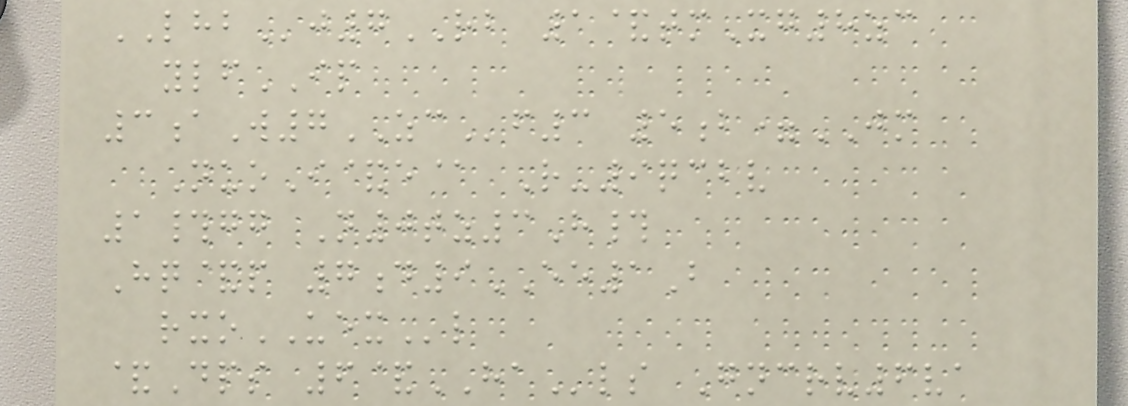LHBj7RB 1&tmXg8zc
ylfIP
3aW7ZCf3 5b=JM
NuoI&e@ R-9qcbv
1#gg N0tz3H#
Hq&p 7d9EE1B
rxoUEXl
&Dps 6&HAls Gncrv6va
